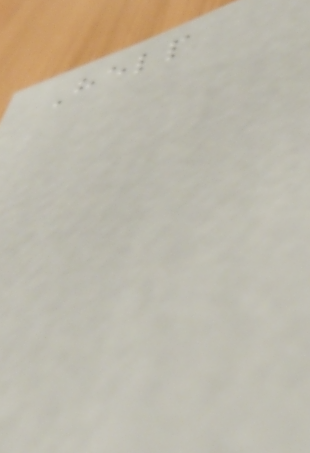Help
